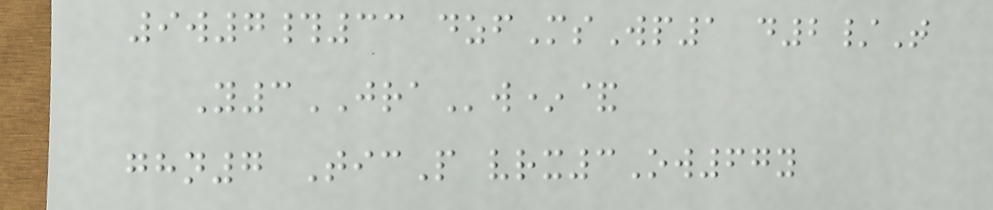9w7#33 dzfMsWp1 d2/T
Y3JRAw*&
ghn7 TicP vrx3Ow67y
